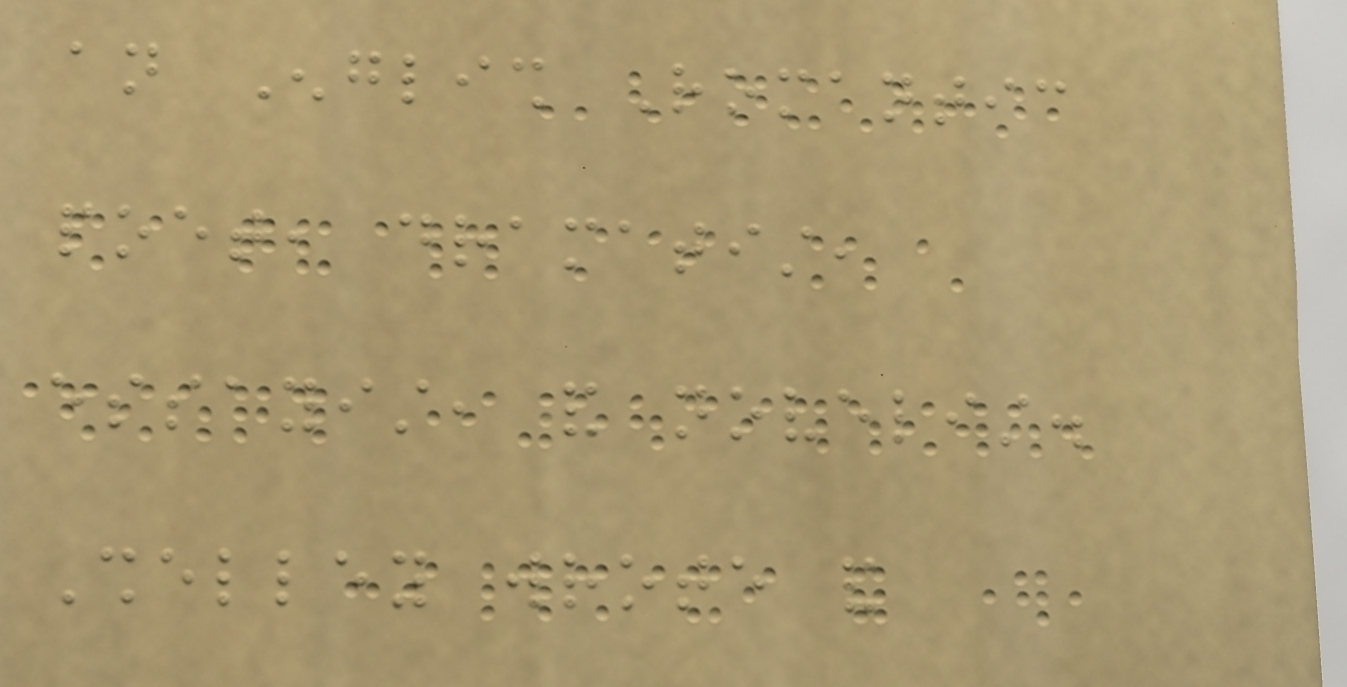an English Romantic
poet, dramatist,
essayist, and novelist.
Shelley wrote and
